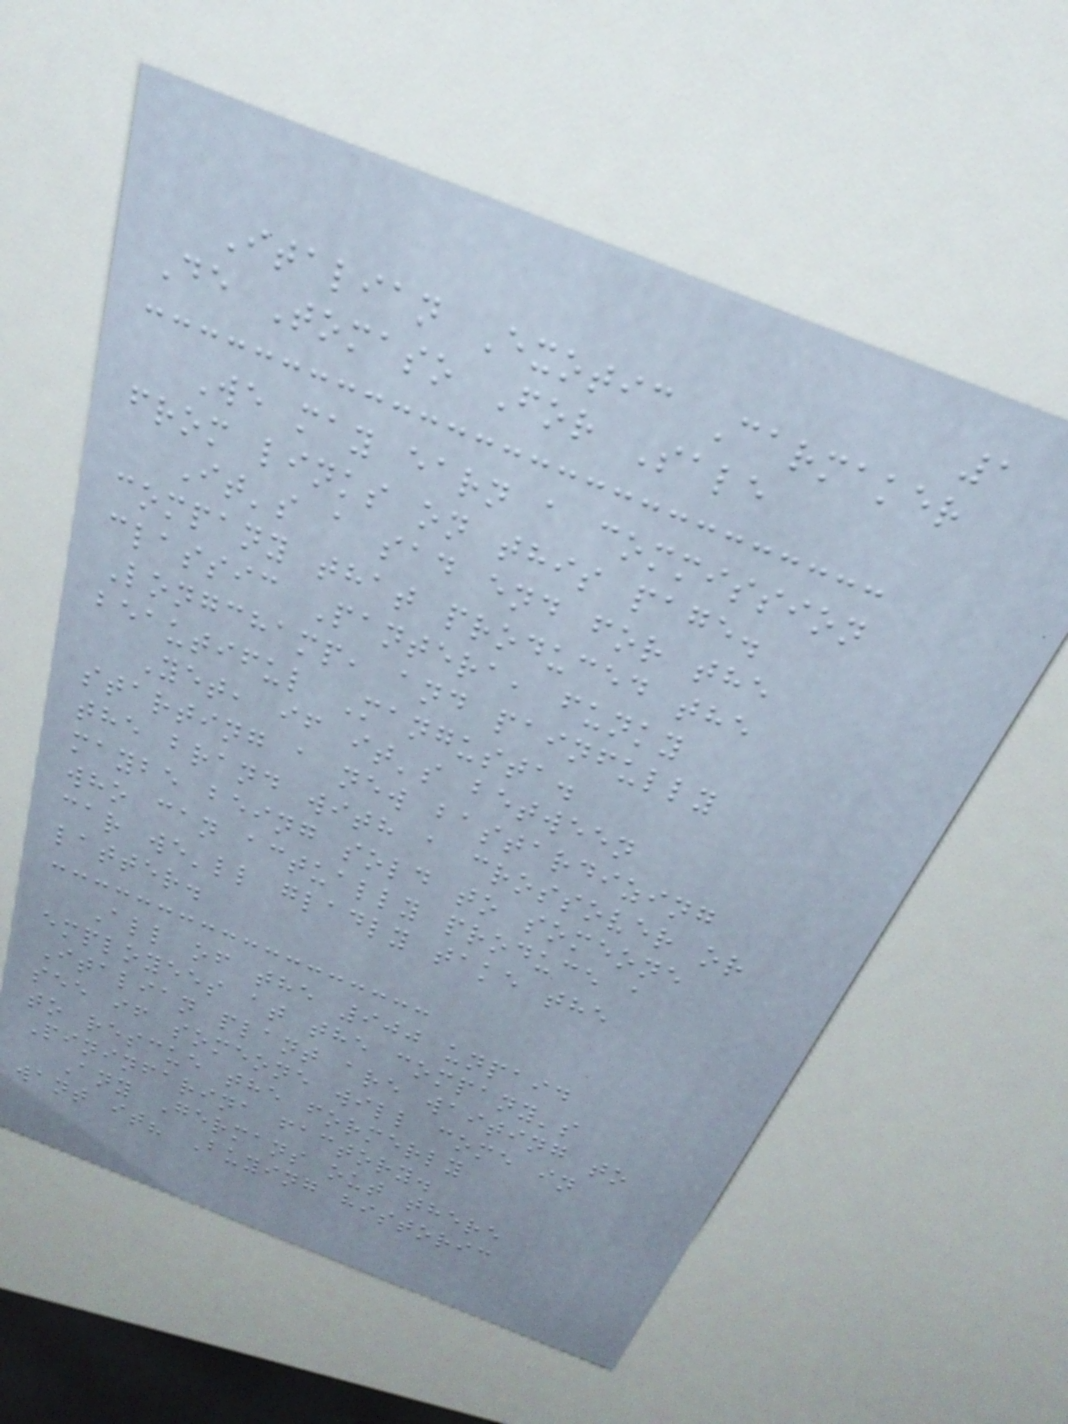1
Italian Exotic Carmaker
De Tomaso For Sale
We may earn a commission
from links on this page.
It's a sad end for the
company that produced the
classic Pantera, funky
Longchamp, and painfully
beautiful Mangusta.
Yet, if it's between
starting a new bastardizing
the brand with a crossover or
maybe being sold to someone
who can actually produce a
car we'll gladly take the
latter.
All of the 900 unpaid
employees at the company's
Italian plant are waiting to
see if someone will come in
to rescue the formerly
Pininfarina factory.
Any Germans out there
want it? Buying historic
